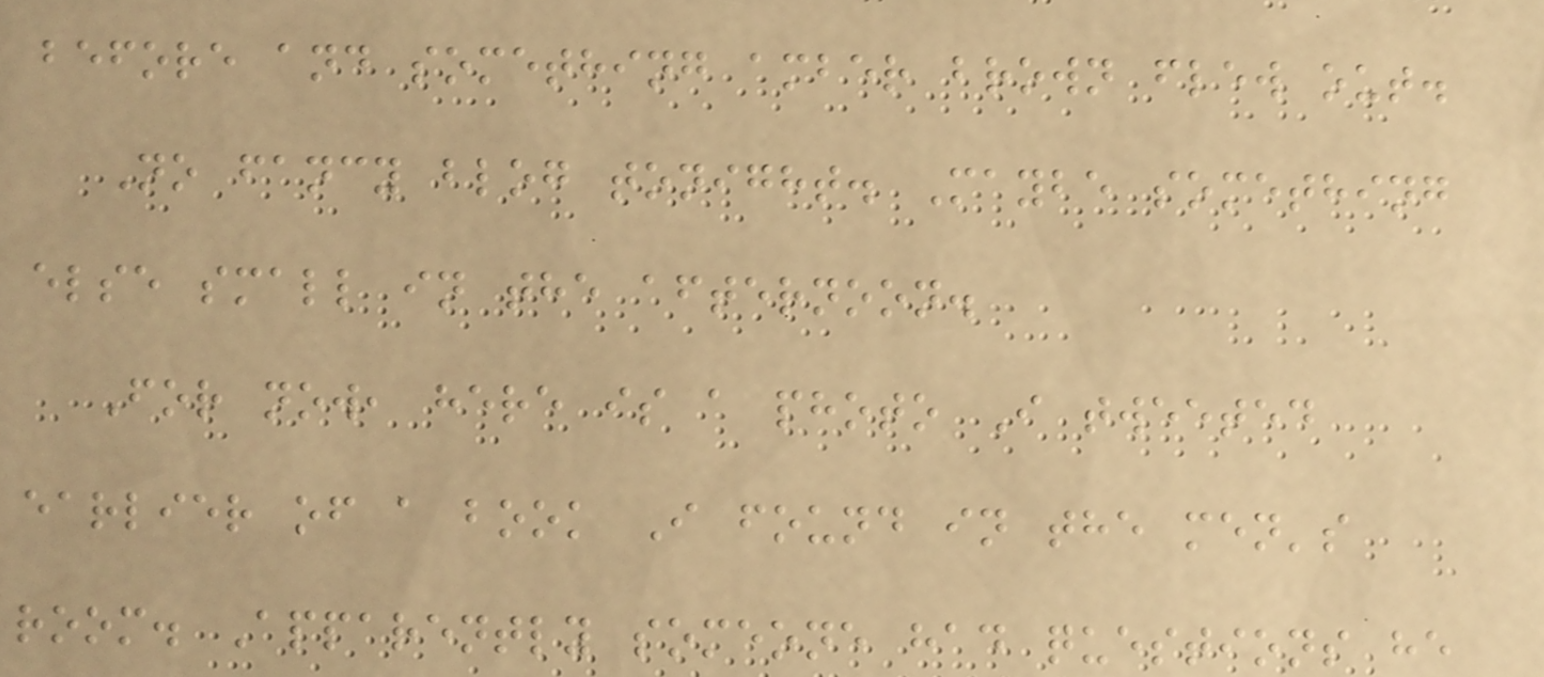before and something amber brown flew out.
No fancy blog tonight. Maybe something
else small in the afternoon.
For now, here is a photo I tweeted
earlier of a book I found in the men's
room. Apparently someone had questions he
